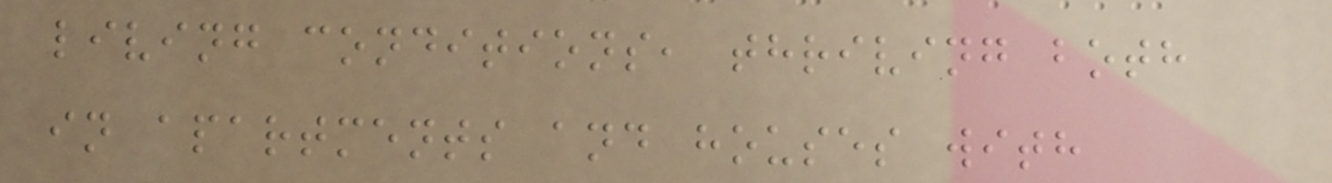living conditions, thriving both
in apartments and houses with
